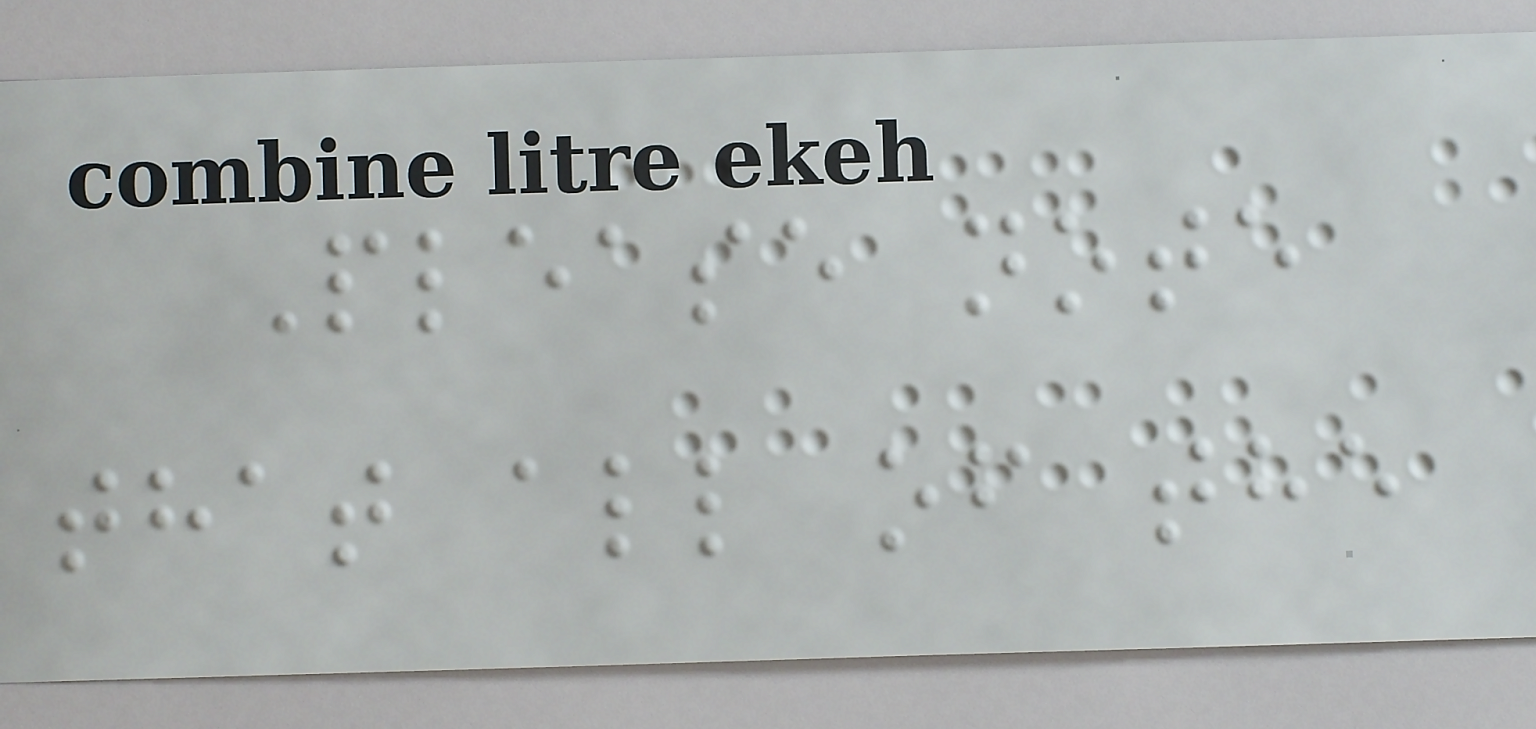Please note
that all of the
